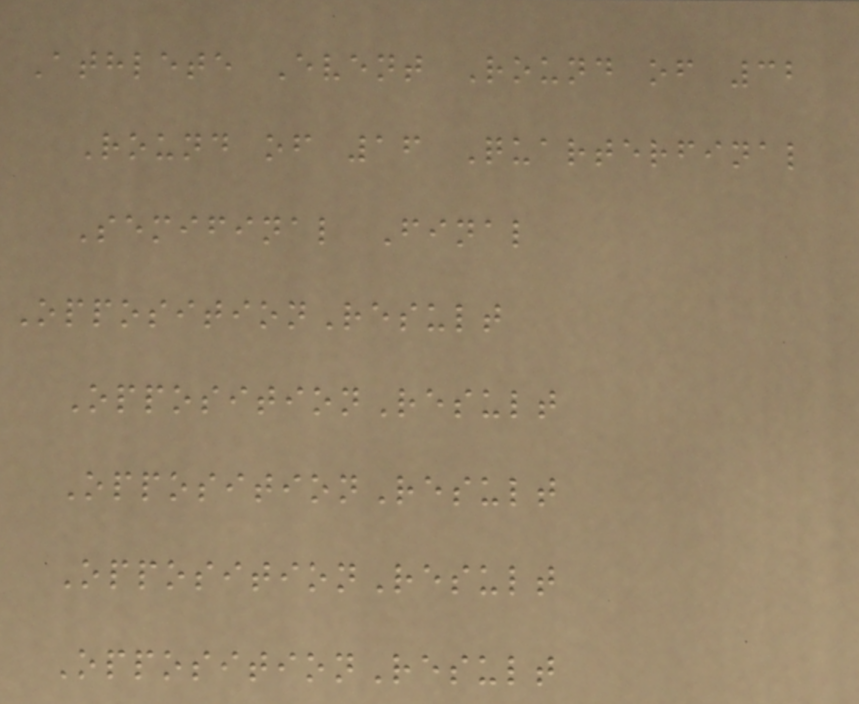Athlete Event Round of 32
Round of 16 Quarterfinal
Semifinal Final
OppositionResult
OppositionResult
OppositionResult
OppositionResult
OppositionResult
